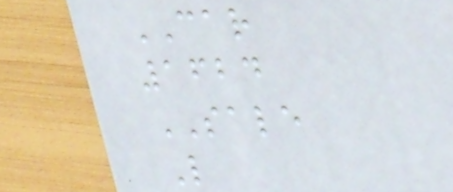CAR
1624
SALE
L
